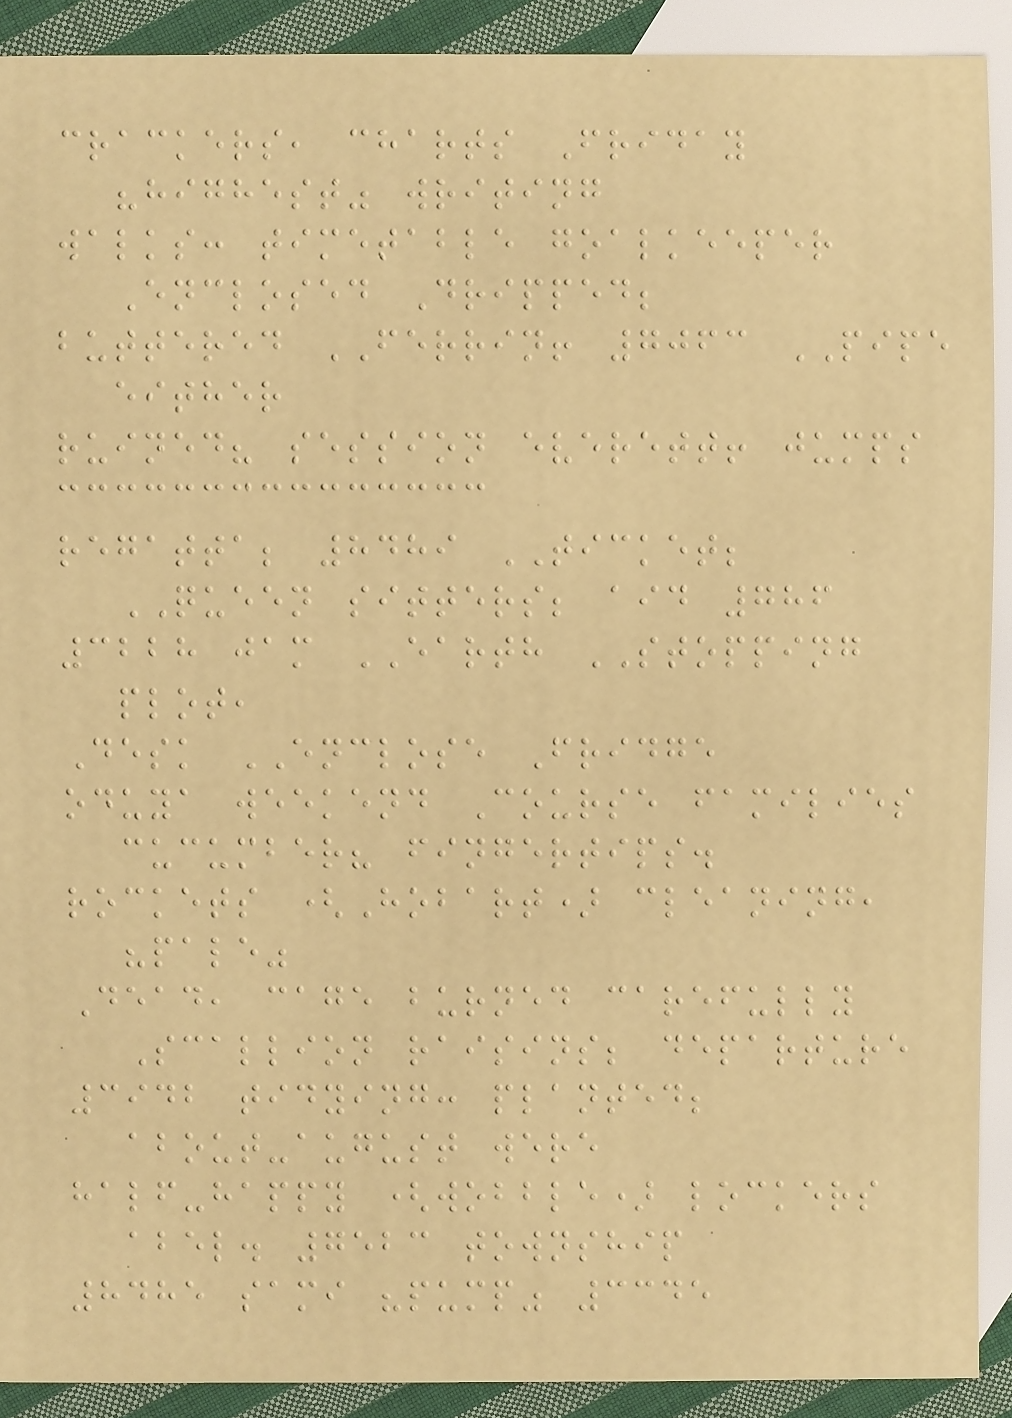crackers, charts Friday
"highest" writing
walks: timetable goalkeeper
Enclosed Dripped;
buttered FERRIN! 7063 PIPE
either
ruined? session everett! jumps
regatta; 8489 TICKET;
QUEEN sitters; aid 786
3228 jam EARTH STOPPING
plot,
Desk ENCLOSE Fridge
oduya weekend Course families
cucumber? fingertips.
rockets (Hobart) cleaning,
"pale"
Dead, cage burned carefully
Scallion raisins; departure
3942 tidying: planted;
about-august were
half-happy (wobble) lockers
abel. 7523 township
8485 sami "pump" 3345
